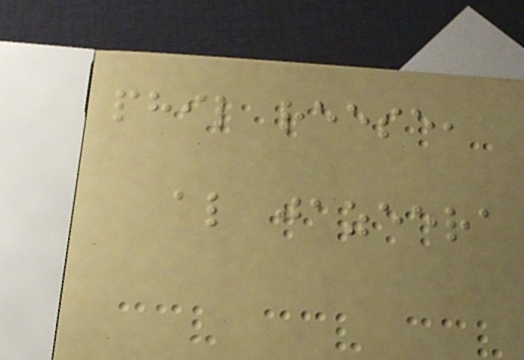phil reese,
al jazeera
